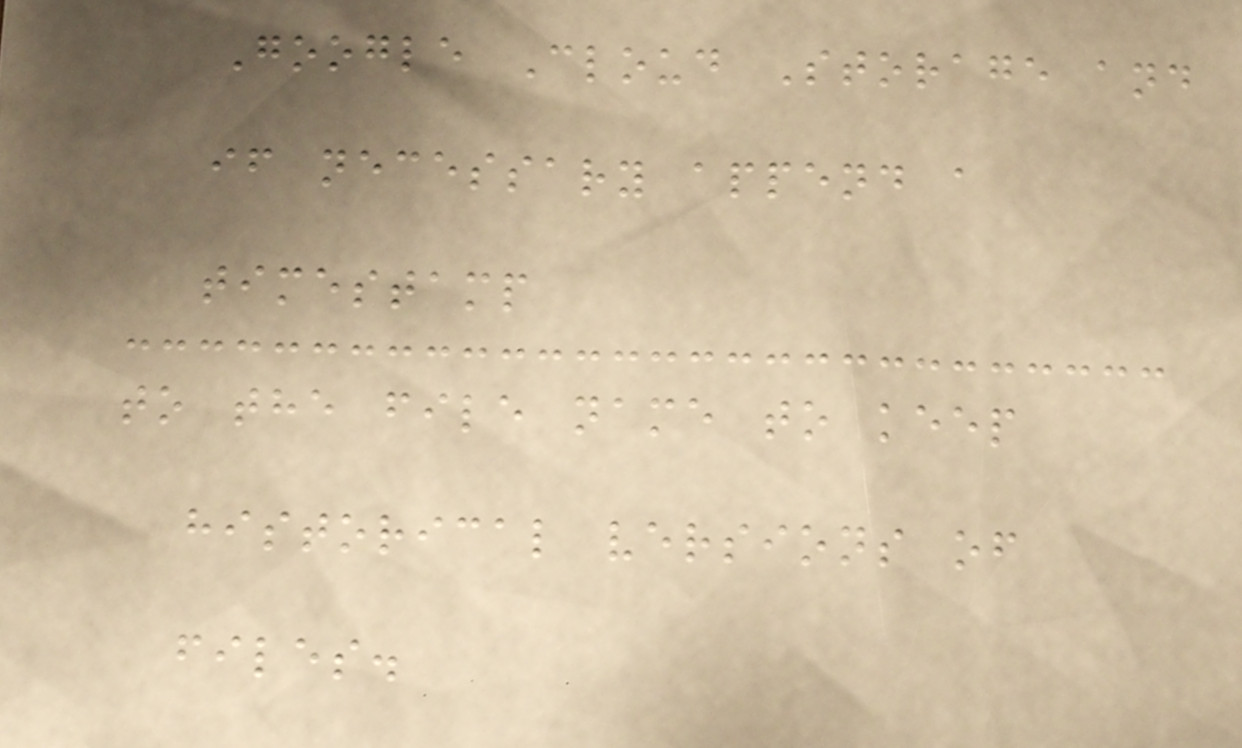Google Cloud Storage and
if necessary append a
timestamp
to the file name to keep
historical versions of
files.
